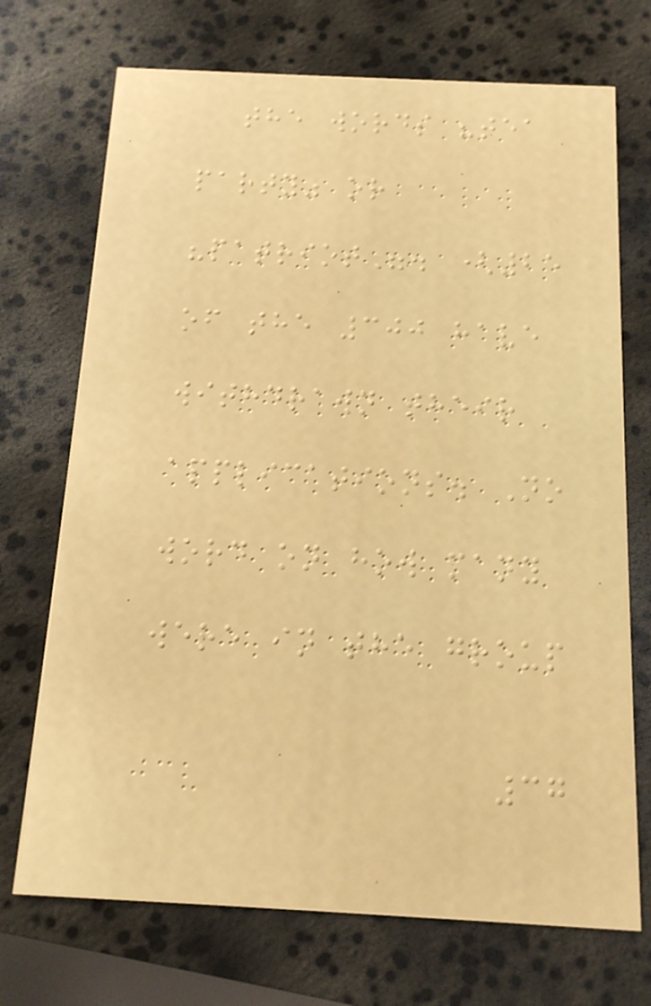the words "tea
party" or
"patriot". (25
of the 300 have
withdrawn their
applications. No
word on how many
were in the group
37
